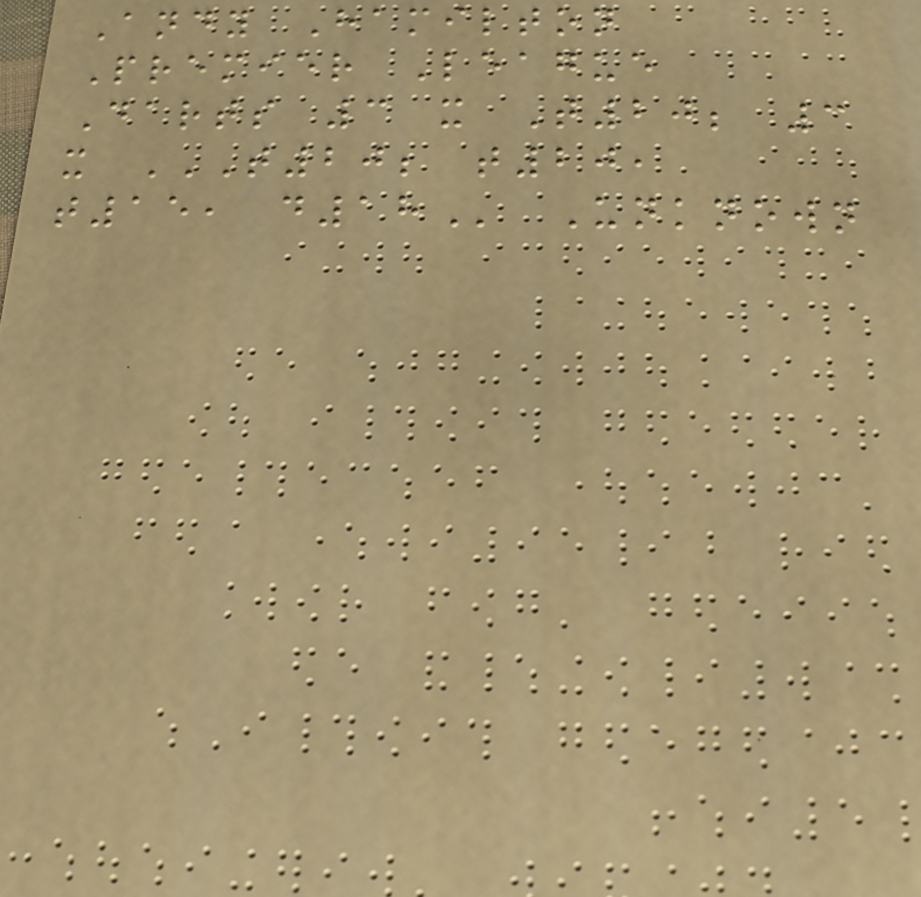Andy Hamilton
Premier League
Darts 3 x T20; 3
x T20; T20,
T15, D18 Unknown
